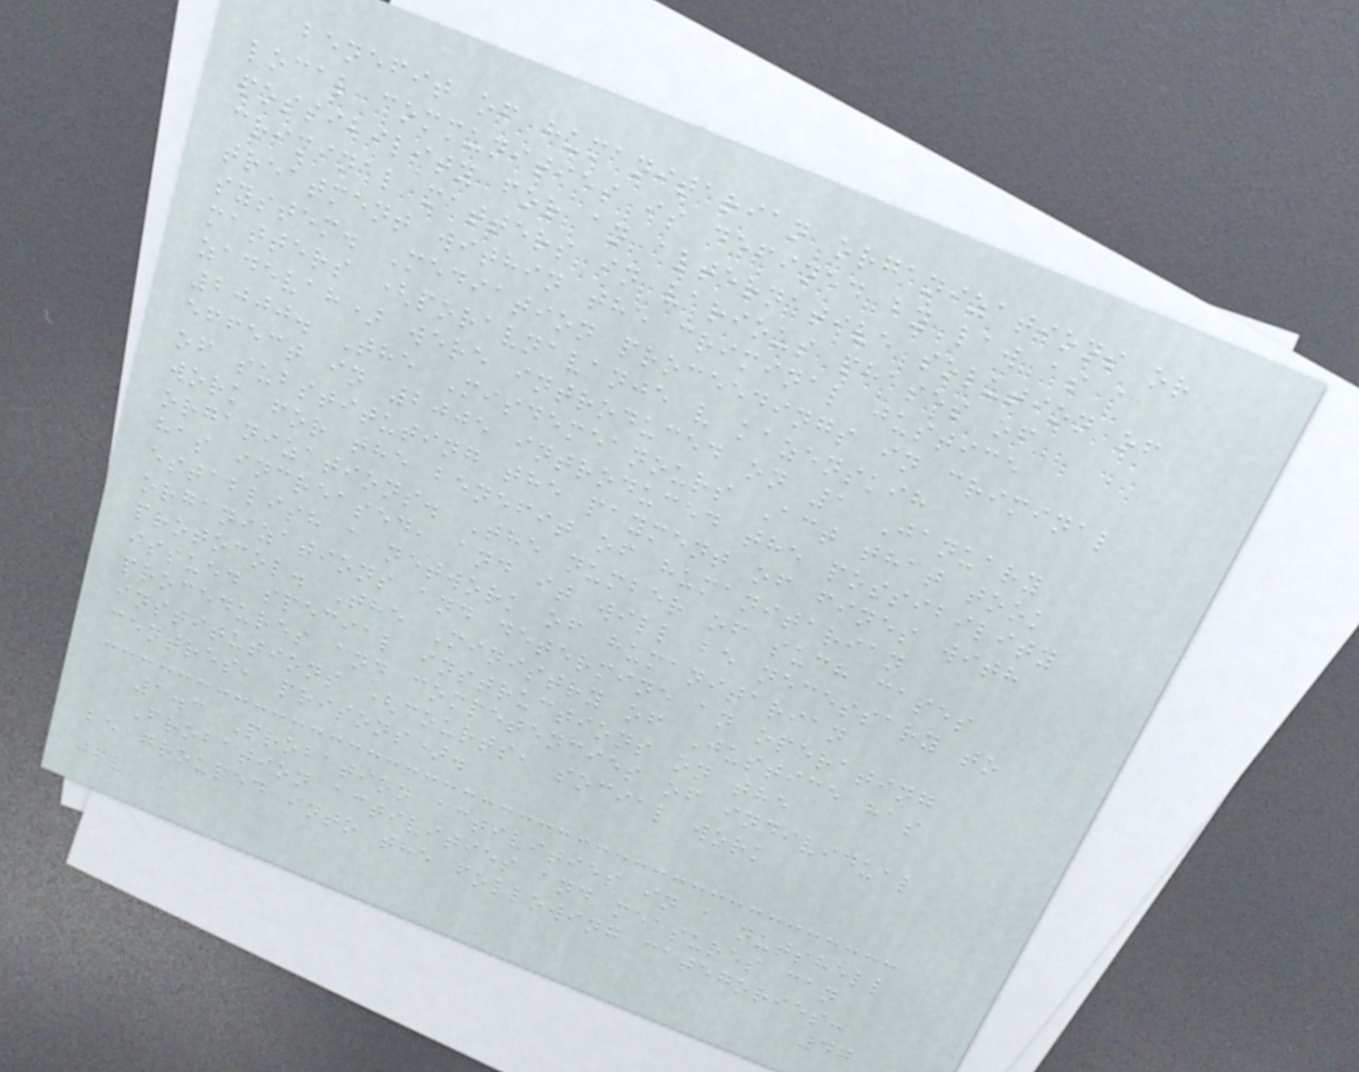benefit of humanitarian organizations or
local communities is defined by law as a
possibility for an alternative solution of
criminal matters in various phases of
treatment within the criminal justice
system. Mediation proceedings in criminal
matters (poravnavanje v kazenskih
zadevah) were introduced on 1 January
2000. The Misdemeanours Act that took
effect in 2005 introduced the possibility
of substituting the payment of fines with
work for the benefit of humanitarian
organizations. The number of such cases
has increased, and it will be necessary to
establish a network of humanitarian
organizations and determine an operating
protocol. The Ministry of Justice has
issued special instructions on the
procedures and competencies of individual
institutions (courts, social work
centres, prisons).
1.3 Probation activities in a nutshell
Probation activities and measures can
be grouped into the following categories:
47
